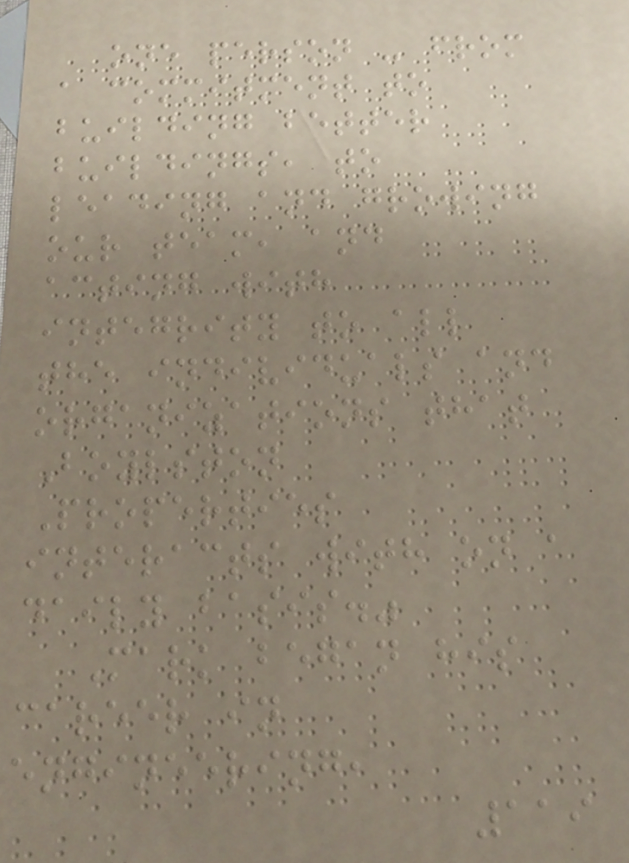one person - from
a commitment to
building better
buildings, to
leading and growing
our team, and
acting with
integrity to all
the individuals and
organizations that
Boylston
Properties
interacts with on a
daily basis."
Mark began his
career in
engineering,
119
